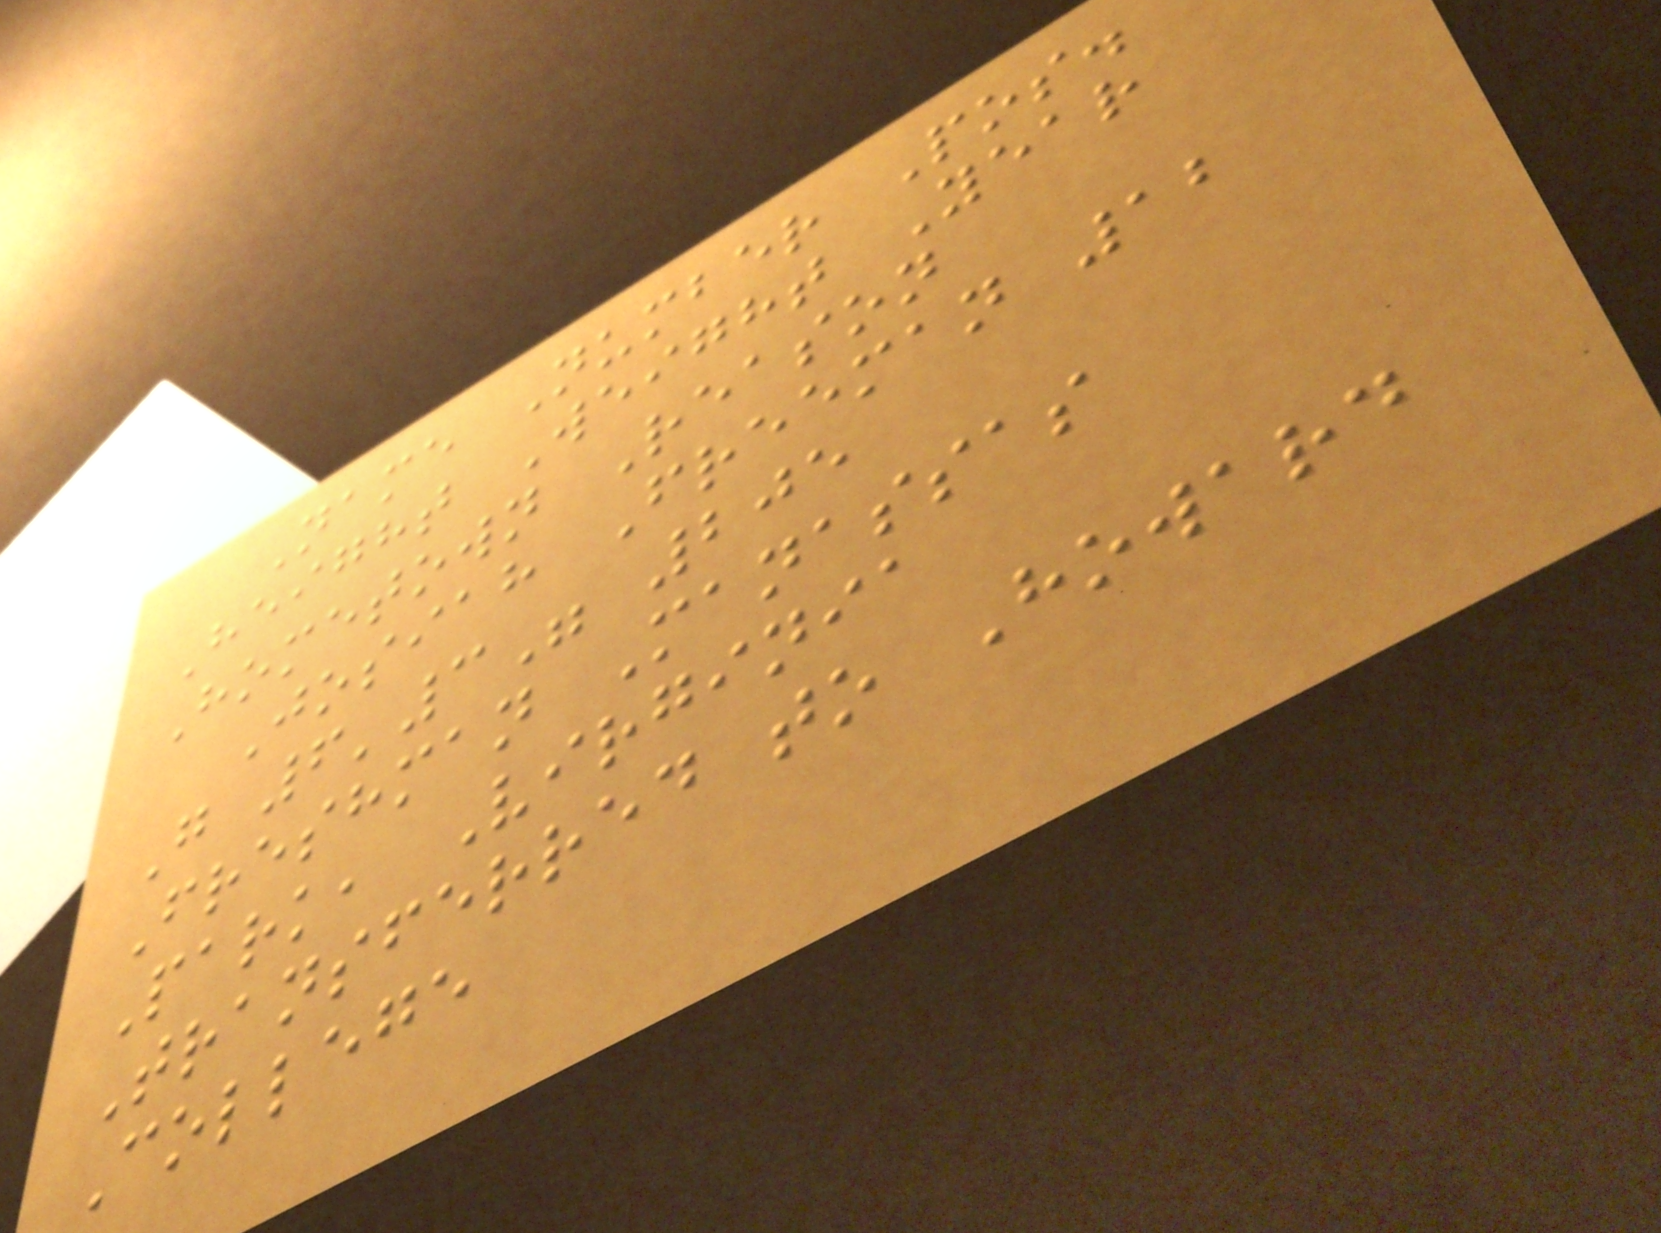Name Number Pos.
Height Weight Year
Hometown Reason
Josiah Freeman 12
G 6'3" 205
Freshman Manassas
Park, Virginia
Transferred to Howard
College
